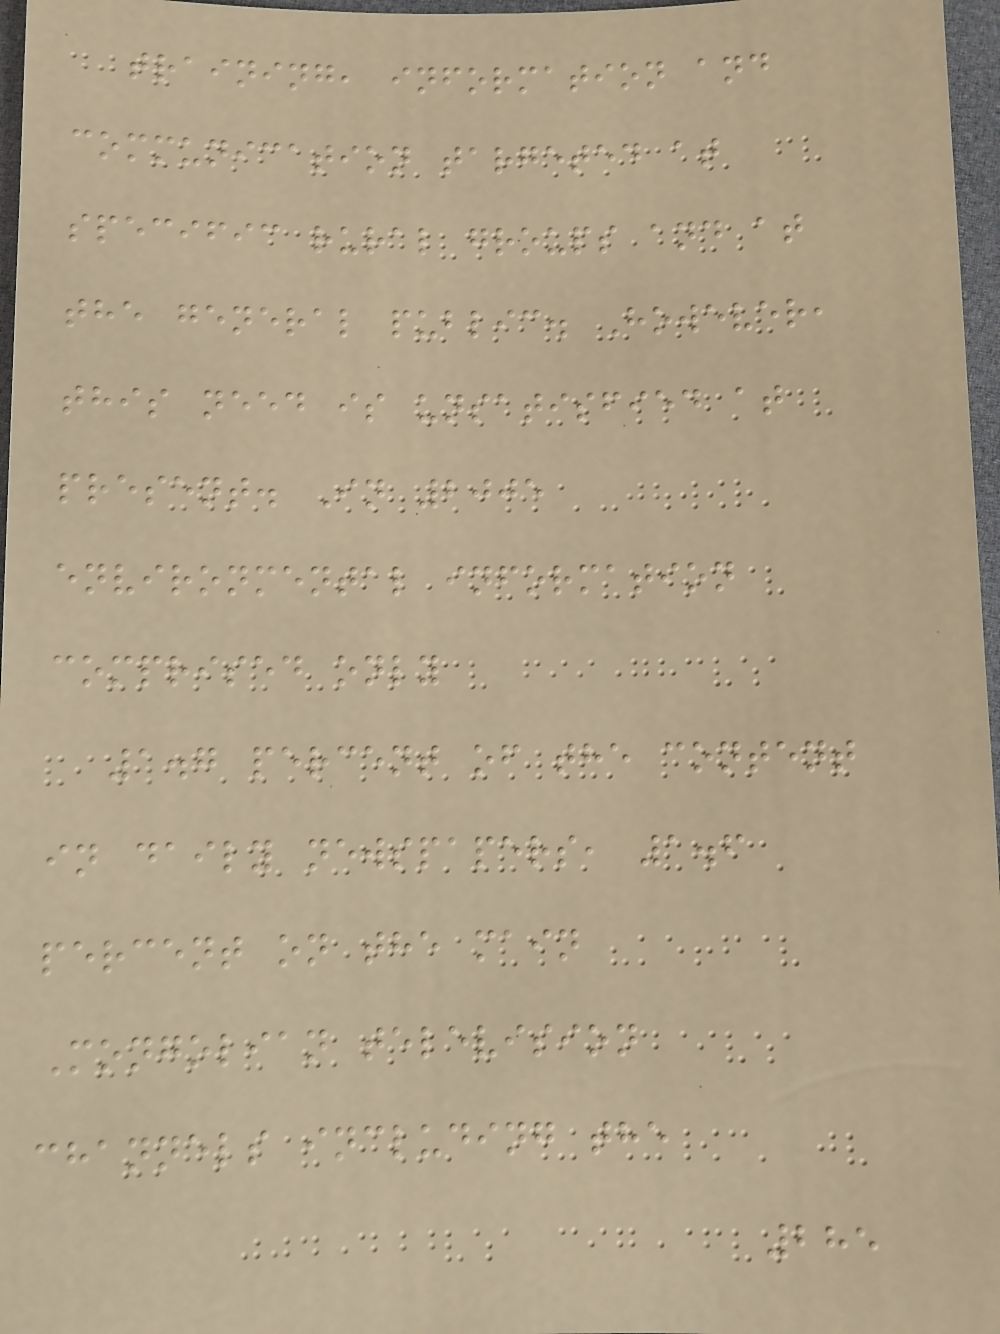training, information and
communication targeted at
specific rural groups and at
the general public. However,
this need is unsatisfied at
present. In 2005
environmental information
comprised only
1.7 percent of the content
in daily newspapers, 1.6
percent on the main
Mongolian television
channels including the
285
